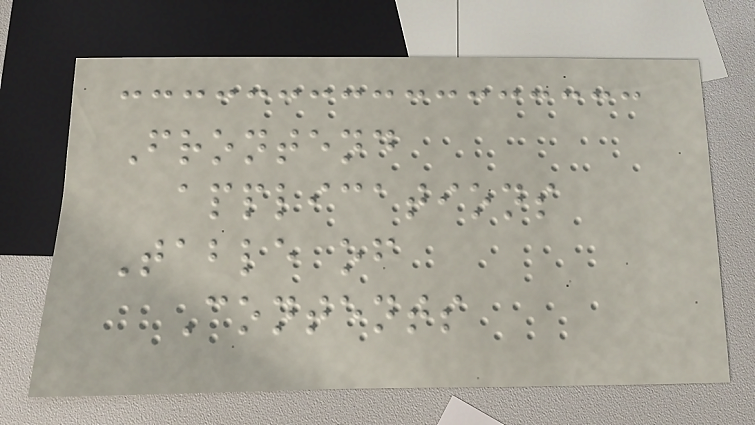Frontend
applications
Table of
Contents
